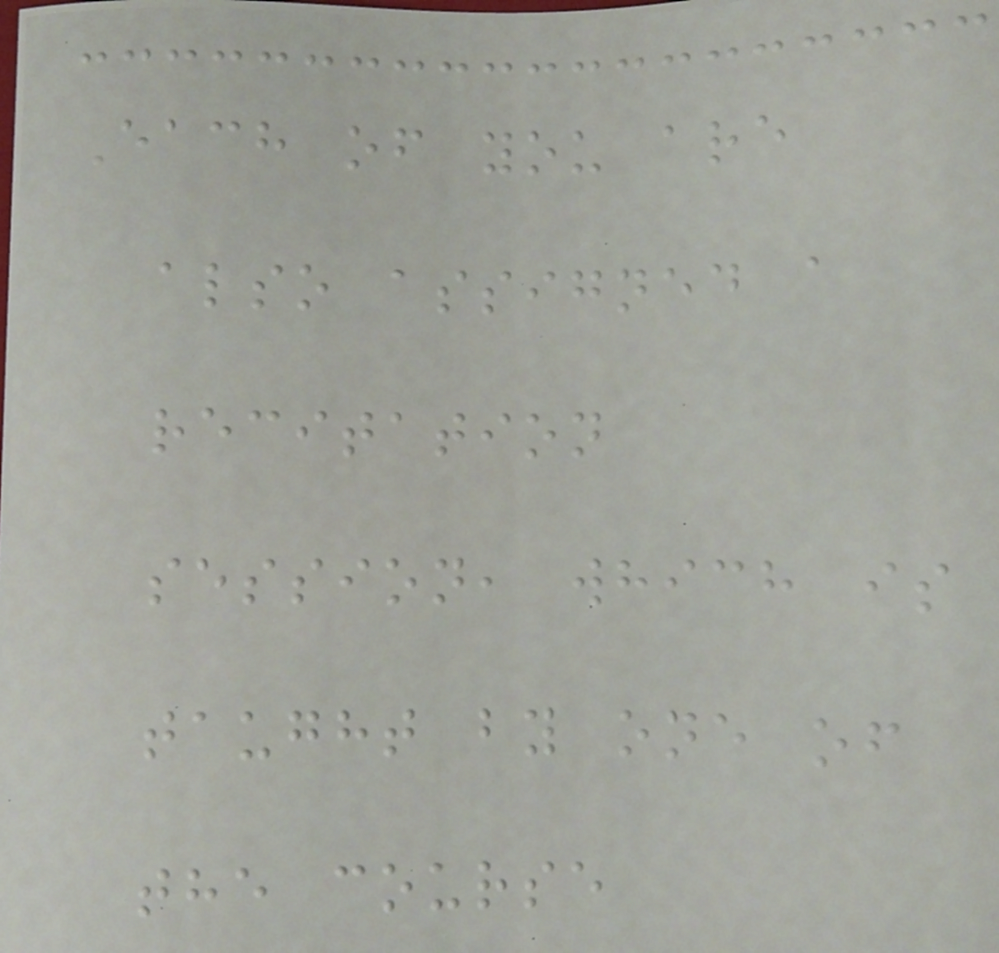Each of you are
also assigned a
recitation
session, which is
taught by one of
the course
